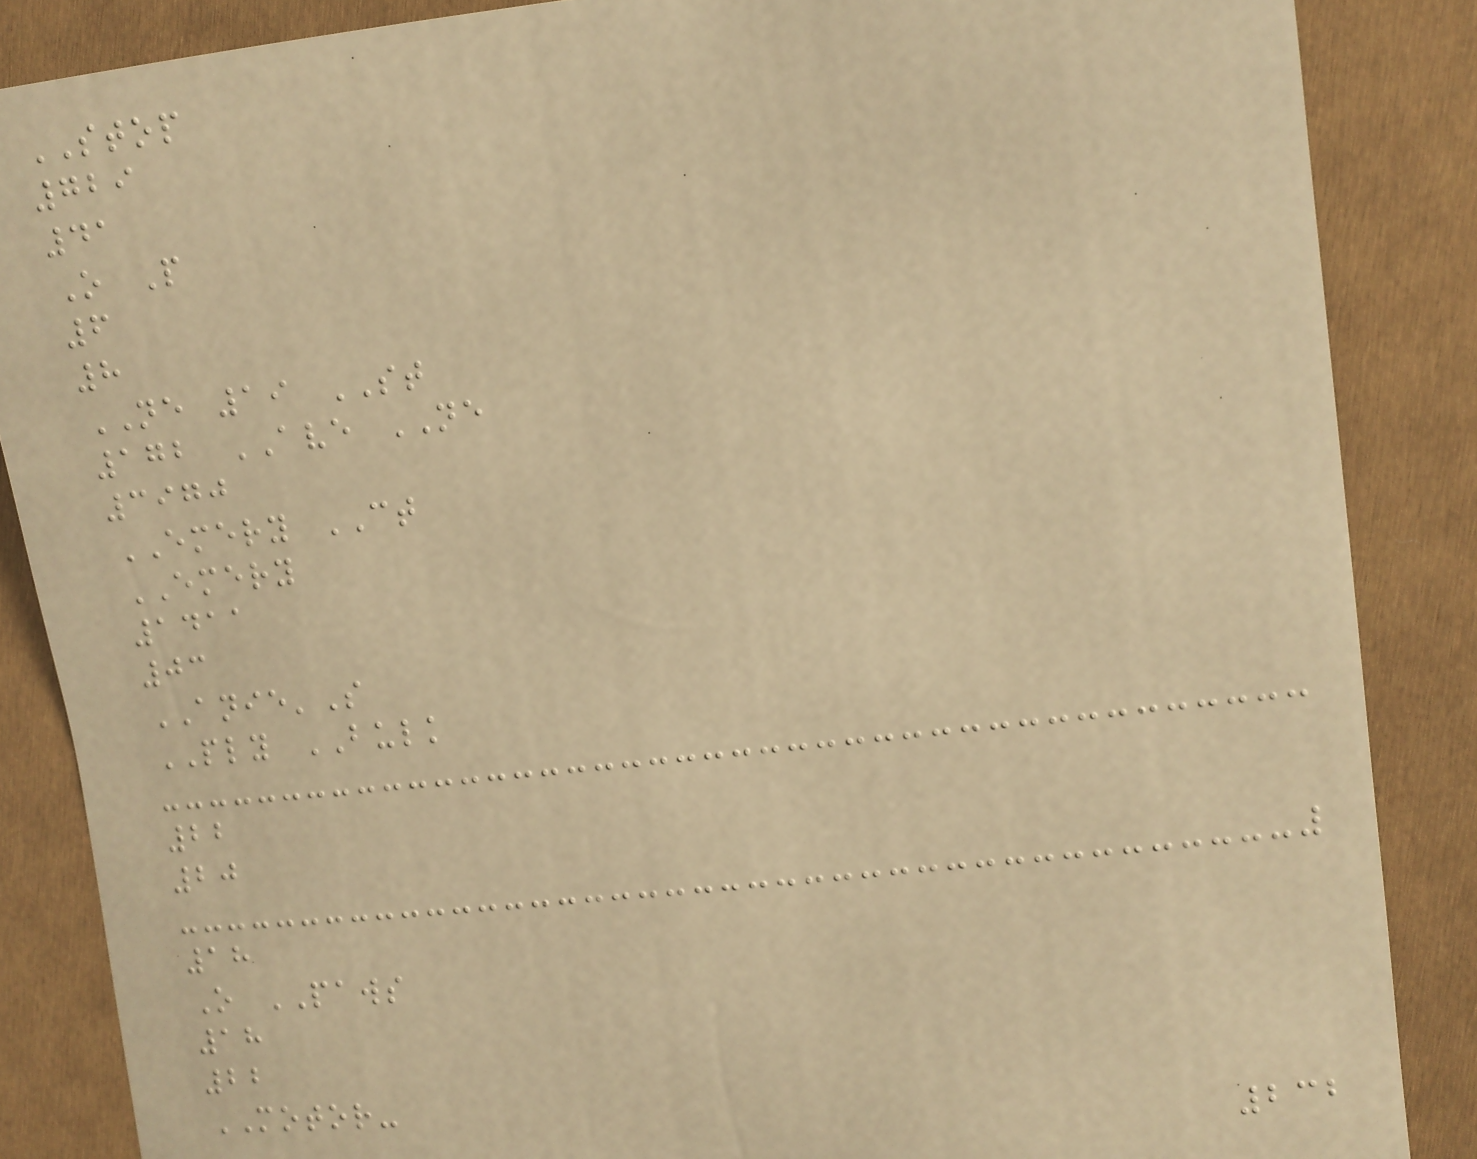STOP
729
41
O P
6
8
NE 19 ST
172 AVE NE
3970
EMERY CT
EMERY
1411
03
ANIE'S
PLY BULK
22
20
18
O PAWS
18
22
MOTOR-
232
